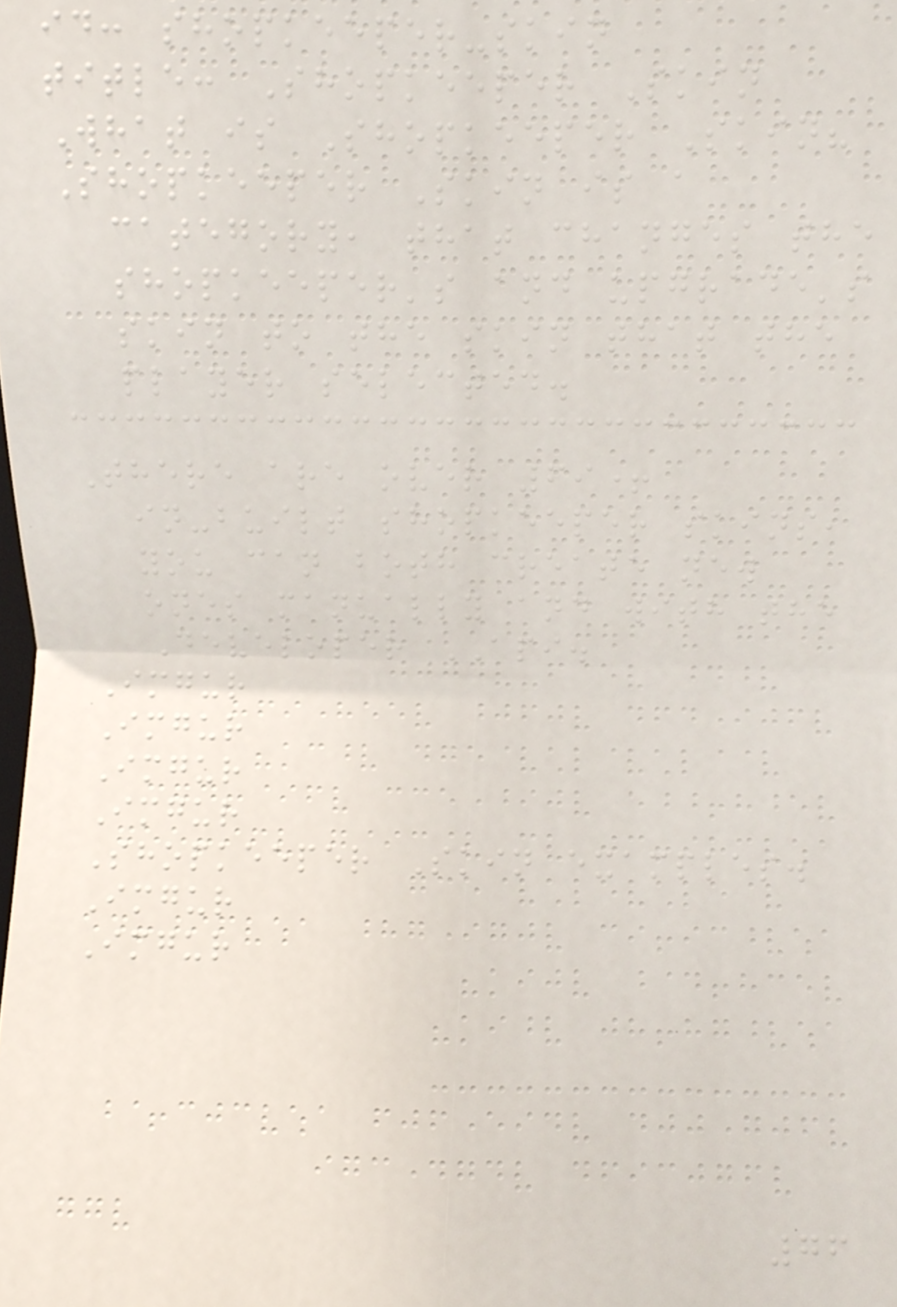id: shopkeeper-skin
title: Shopkeeper Skin
What is Shopkeeper Skin?
Shopkeeper Skin is a
category, that changes the
shopkeeper's and upgrade's
skin to the skin that the
player selected.
There are over 69+
in-built shopkeeper skins,
you can both create new
ones manually and with the
Developer API.
Imgur
Imgur
Imgur
Imgur
Shopkeeper Skin examples.
Imgur
Imgur
76
